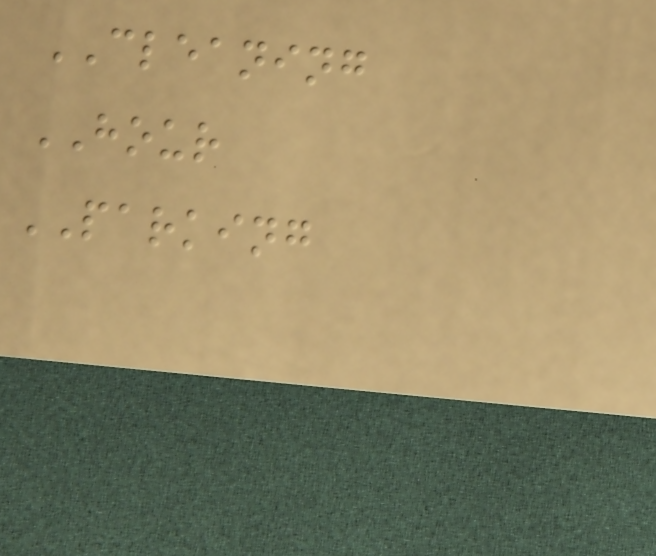CLEANING
HOUR
PARKING
